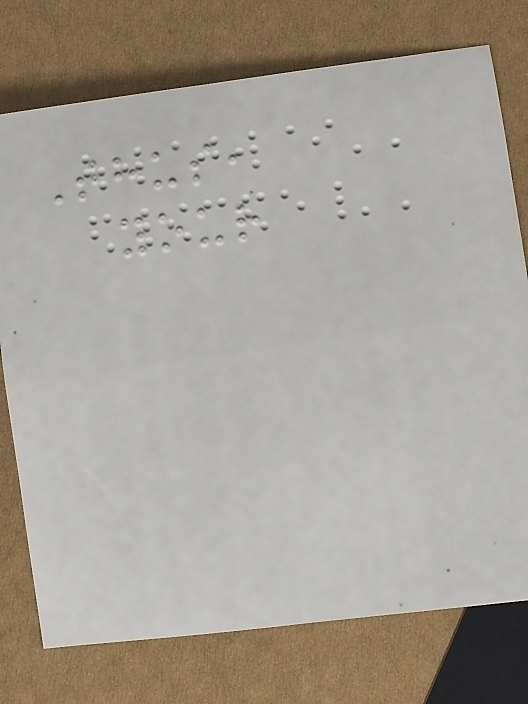Thus,
your
